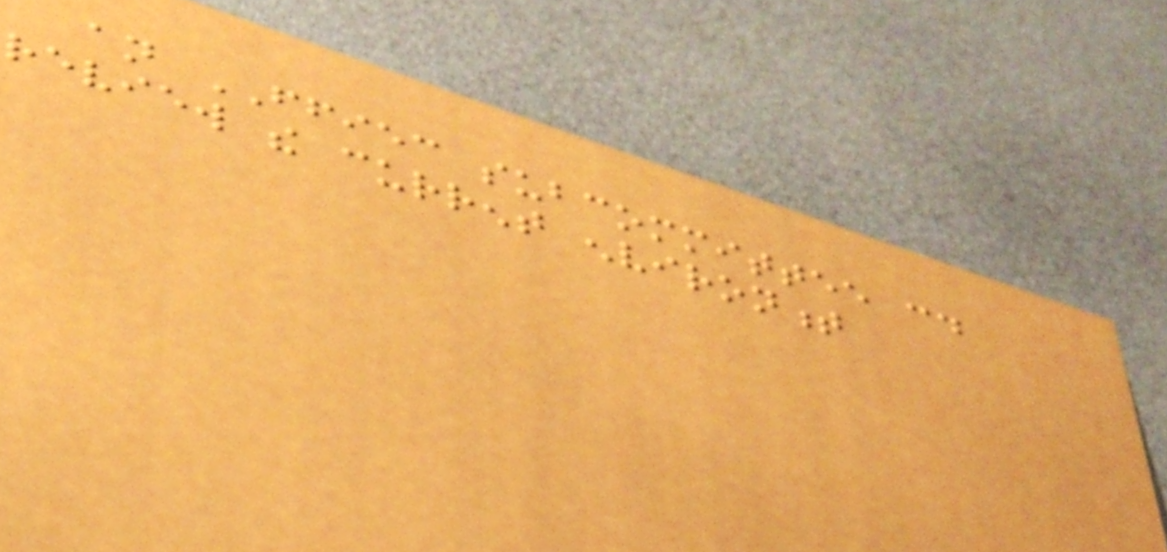an FFIEC subcommittee could
review the current environment
